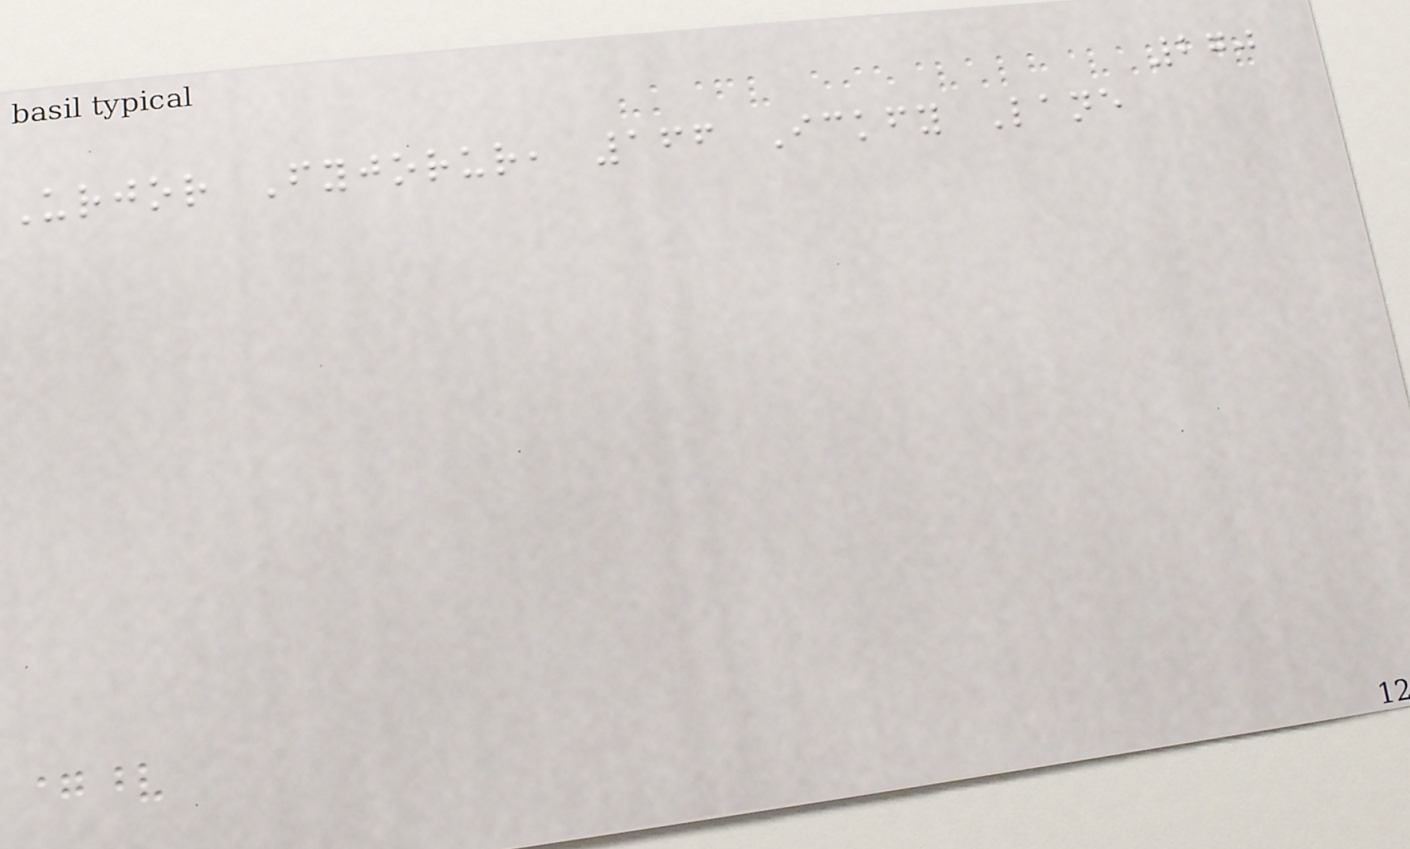270
Urjor Fyjorur, 166 Ickfy Lane
